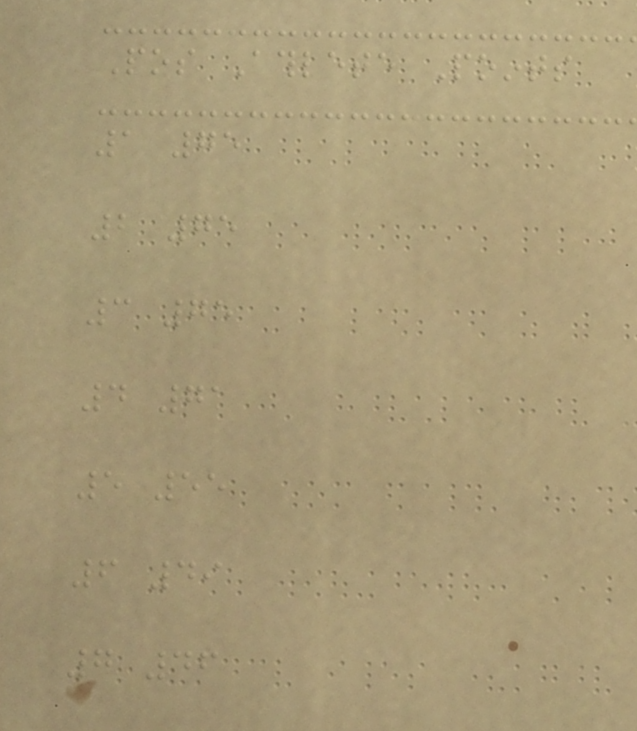Pos Athlete Points
1 75
2 75
3 75
4 71
5 55
6 49
7 46
